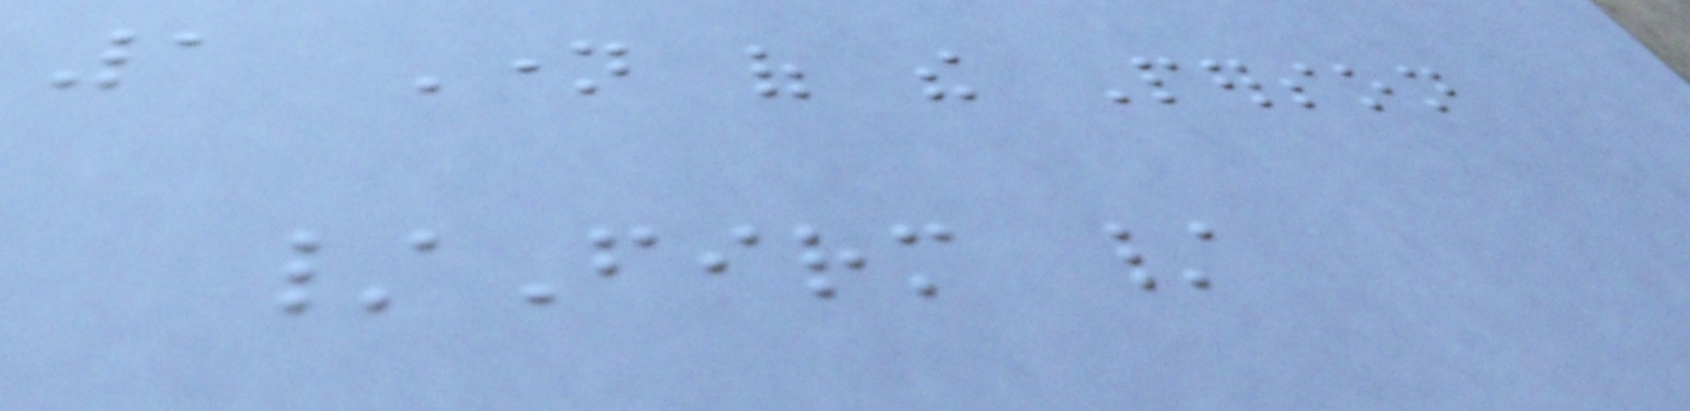1 Name of the Person
/Firm /
